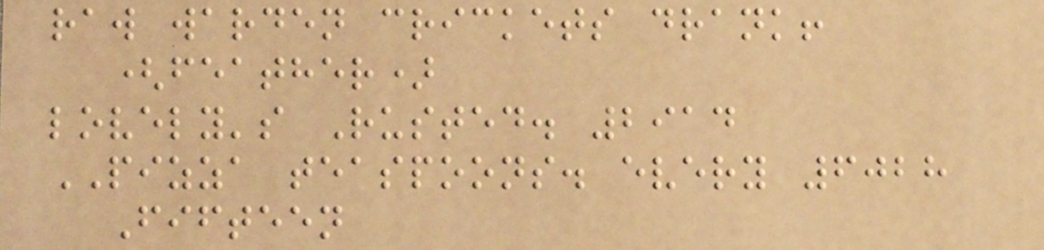raw warden crickets drank!
(feather)
lovely's Rusted. 2914
PIZZA teaspoons. every 6028
Fifteen
